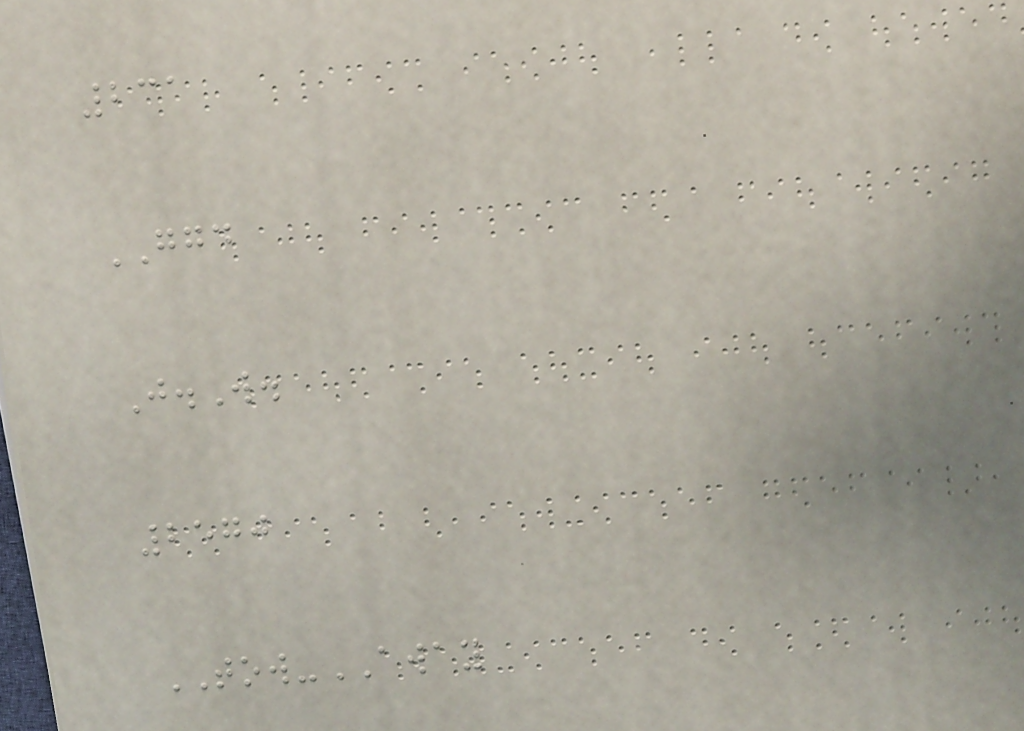231
GGD
J.W.
2570
TOW-AWAY
